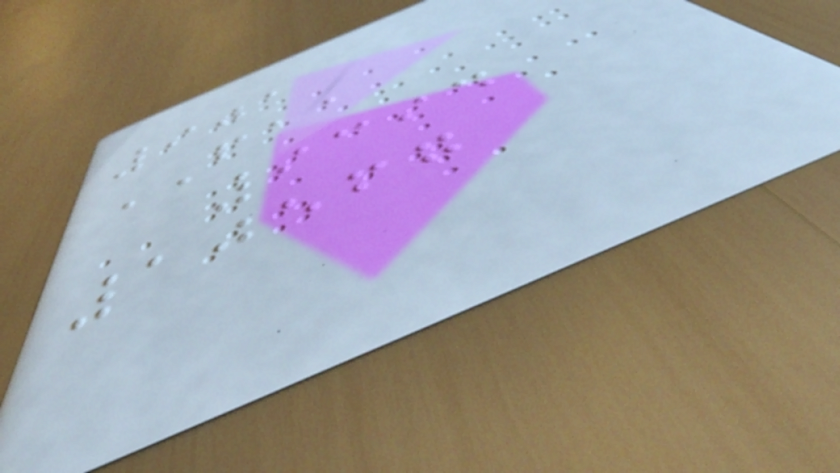901
FAA
9394
10567
